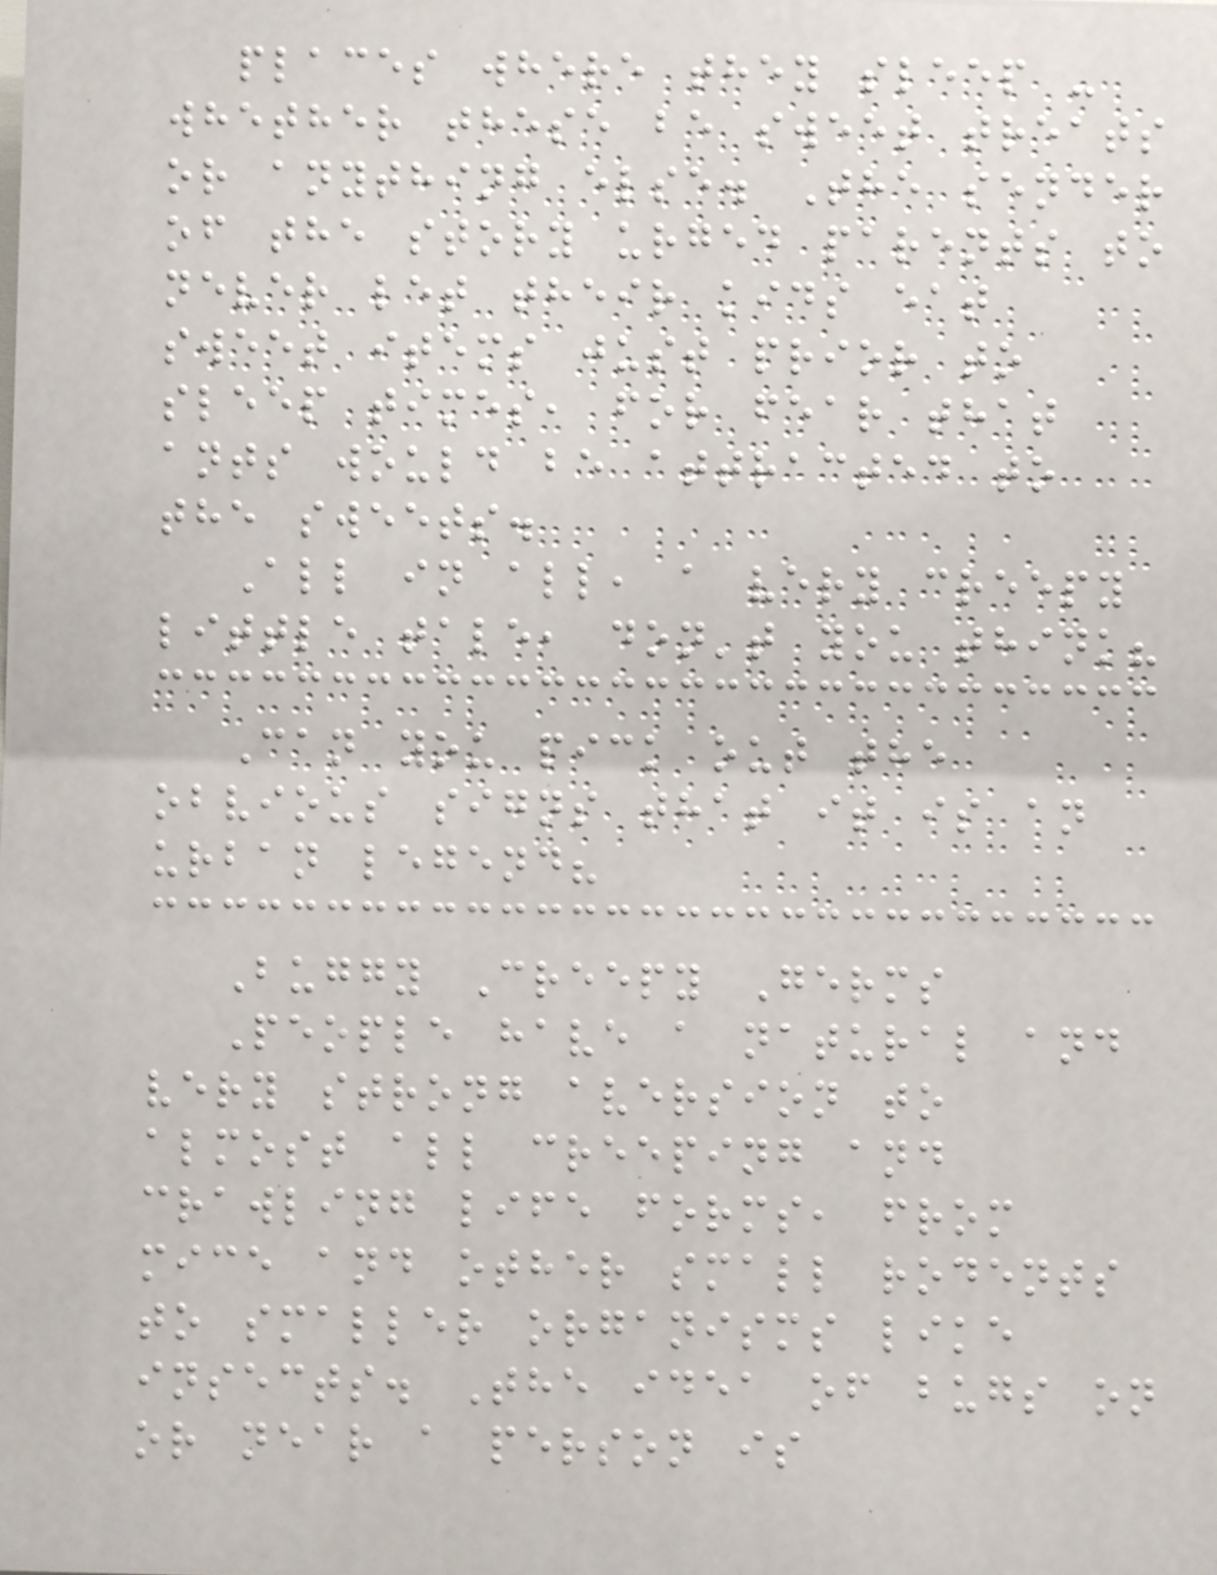places where they sleep -
whether these be sweet treats
or anything else. The sender
of the story urged parents to
never let their kids eat
sweet items just prior to
sleep times, for fear that
ants would be attracted to
the sweets.
All in all, a very creepy
little tale, don't you think?
Can you pick out the
obvious signs that it is an
urban legend?
Buggy Creepy Germs
People have a natural and
very strong aversion to
almost all creeping and
crawling life forms, from
mice and other small rodents
to smaller organisms like
insects. The idea of bugs on
or near a person is
